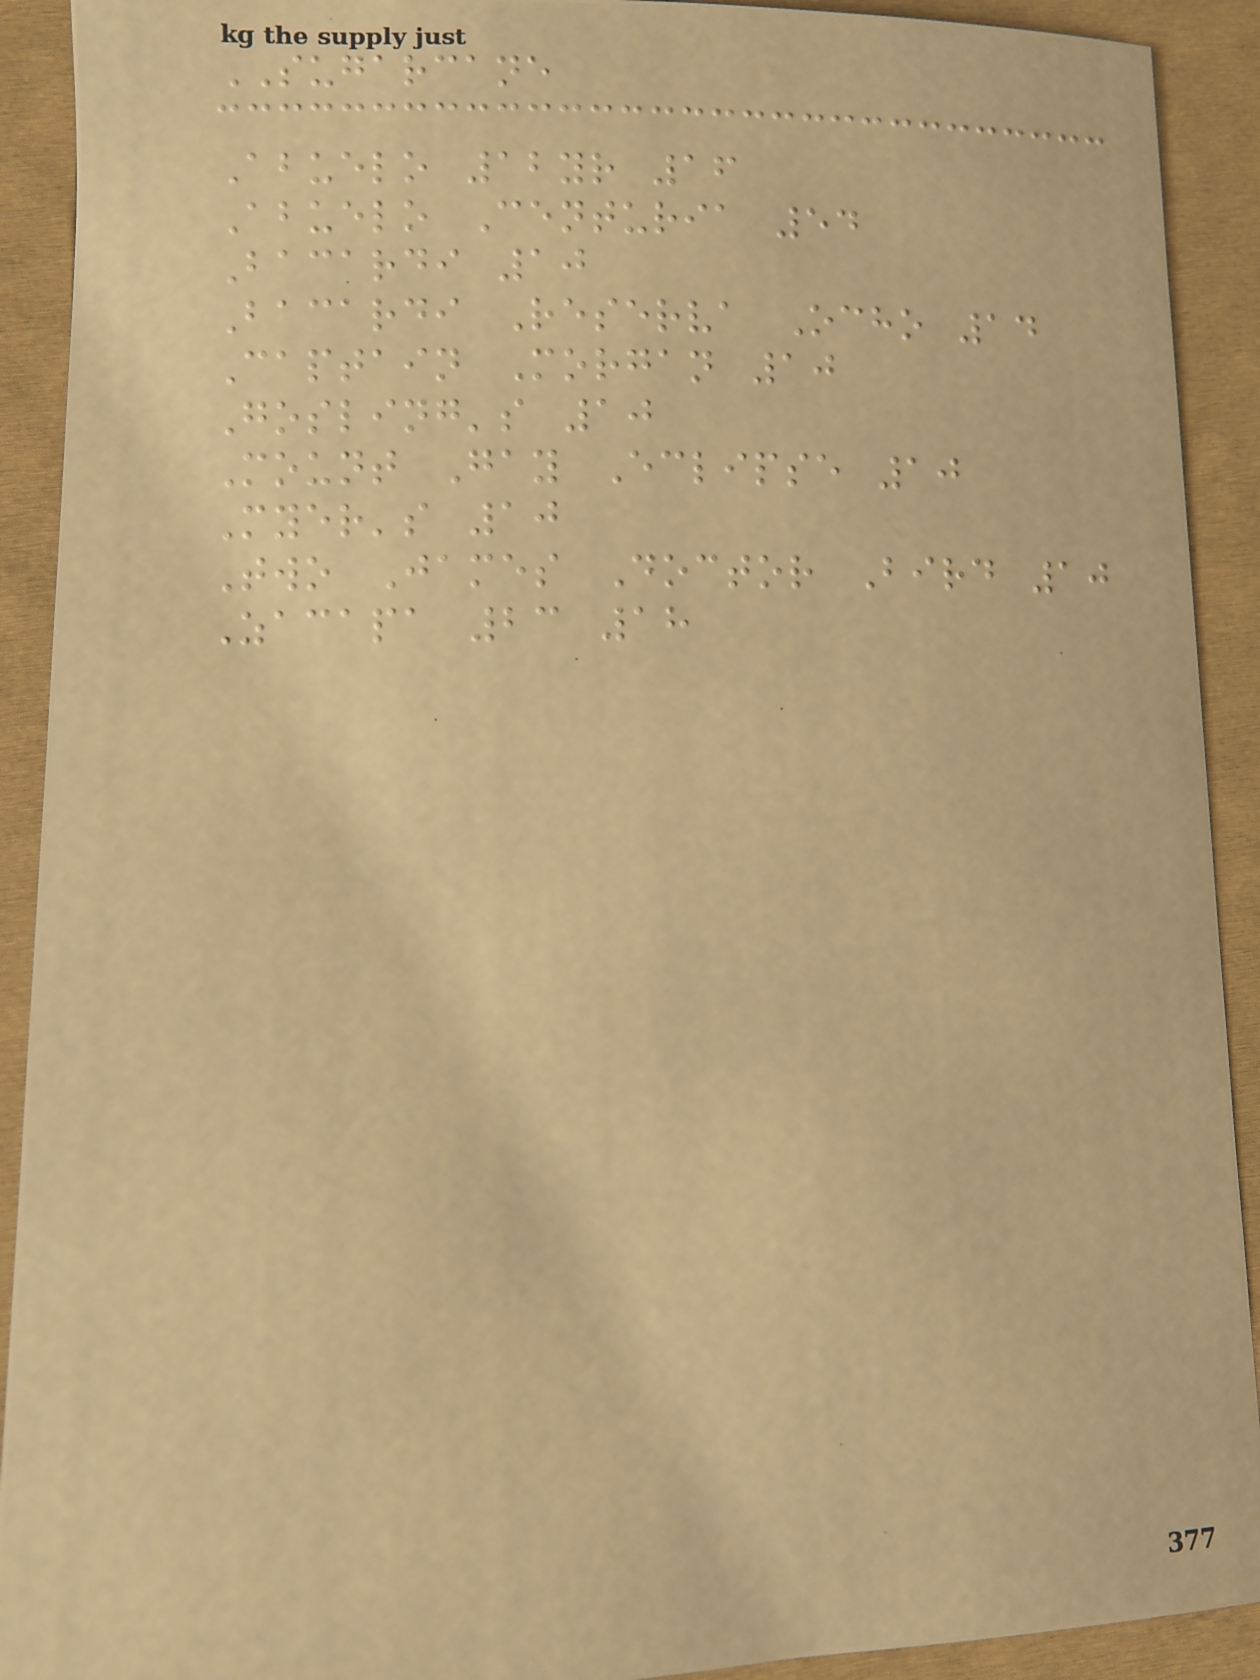SUGARCANE
Abuelo 12yr 16
Abuelo Centuria 54
Bacardi 10
Bacardi Reserva Ocho 14
Captain Morgan 10
Gosling's 10
Mount Gay Eclipse 10
Myer's 10
Two James Doctor Bird 10
Zacapa 23 18
